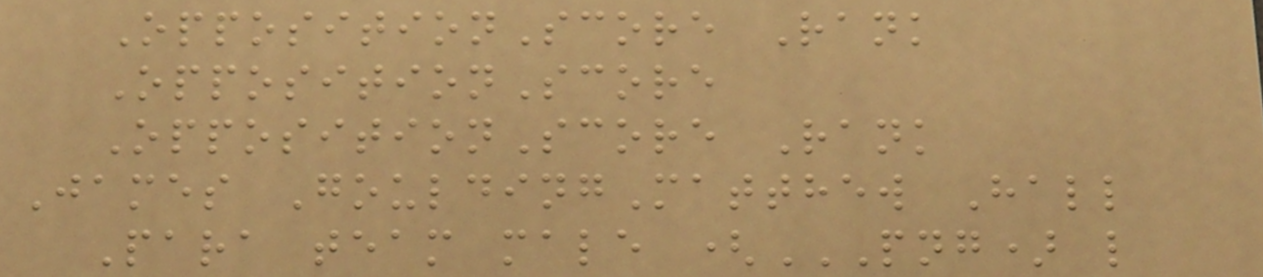OppositionScore Rank
OppositionScore
OppositionScore Rank
James GouldingMatthew Hall
Para team male (PNG) L
